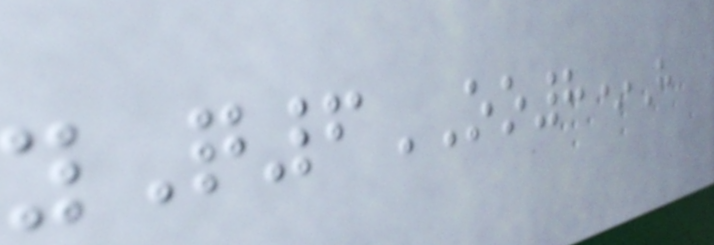yQ6OO8*H
